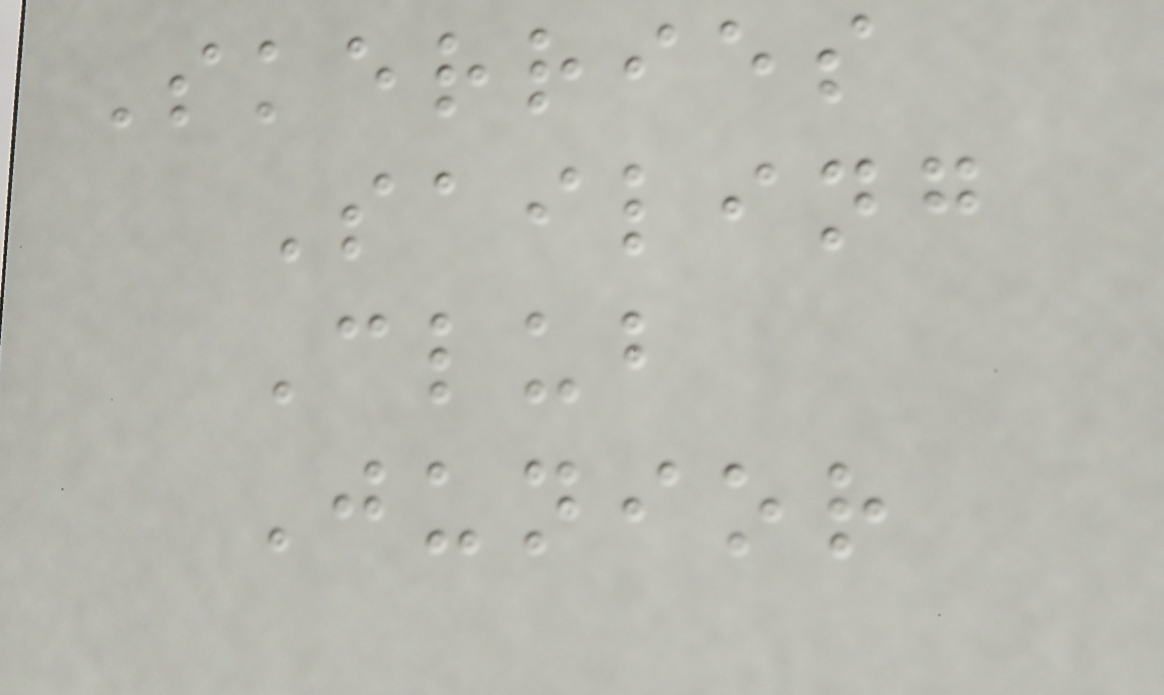Skerries
Sailing
Club
Junior
